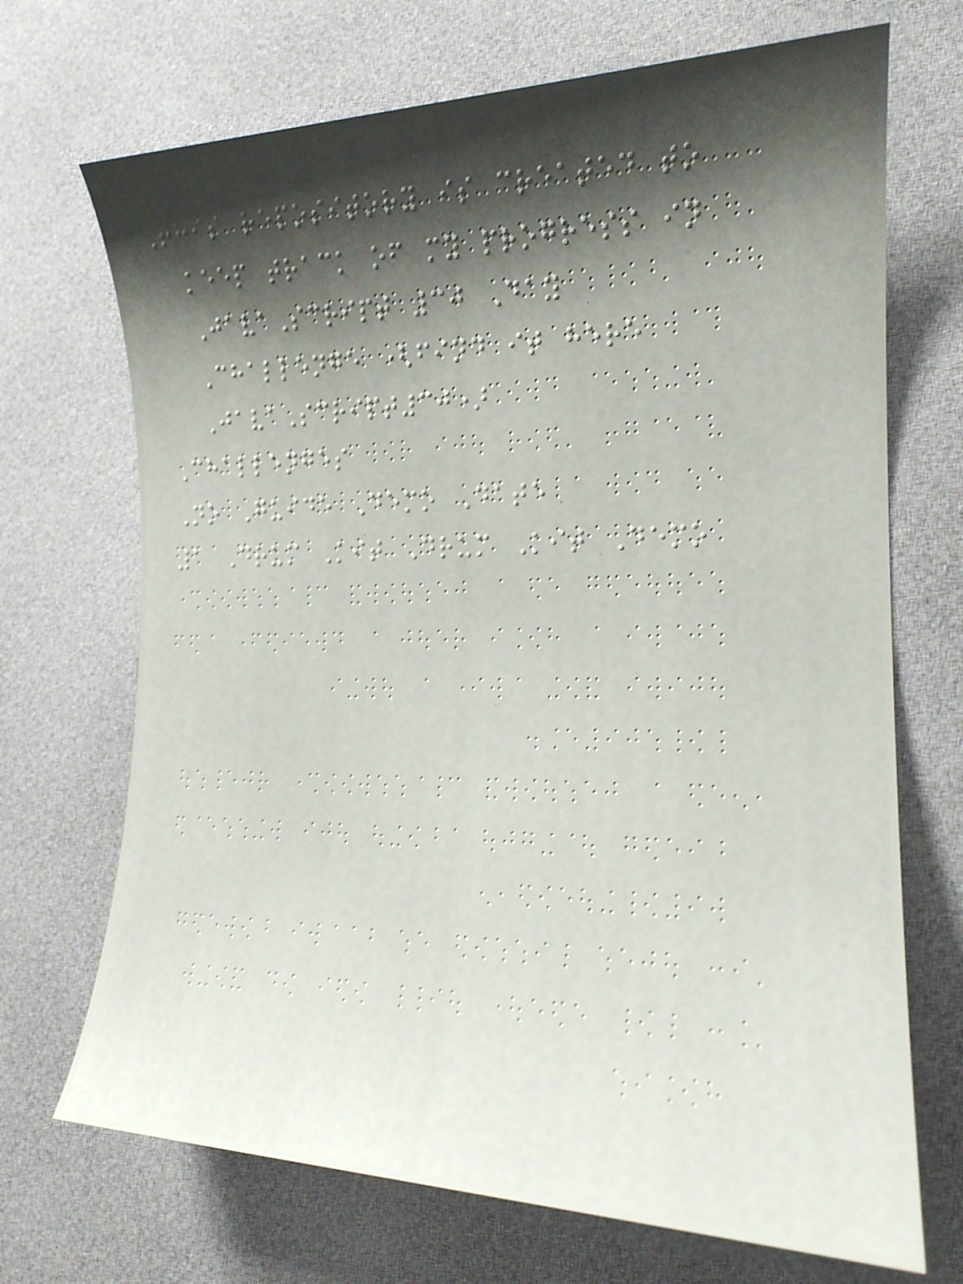This repository is created to
keep track of my progress in
JavaScript 30 Day
Challenge (find it here
JavaScript30)
Challenges
No Guide Demo Date
1 Drum Kit Drum Kit Demo
